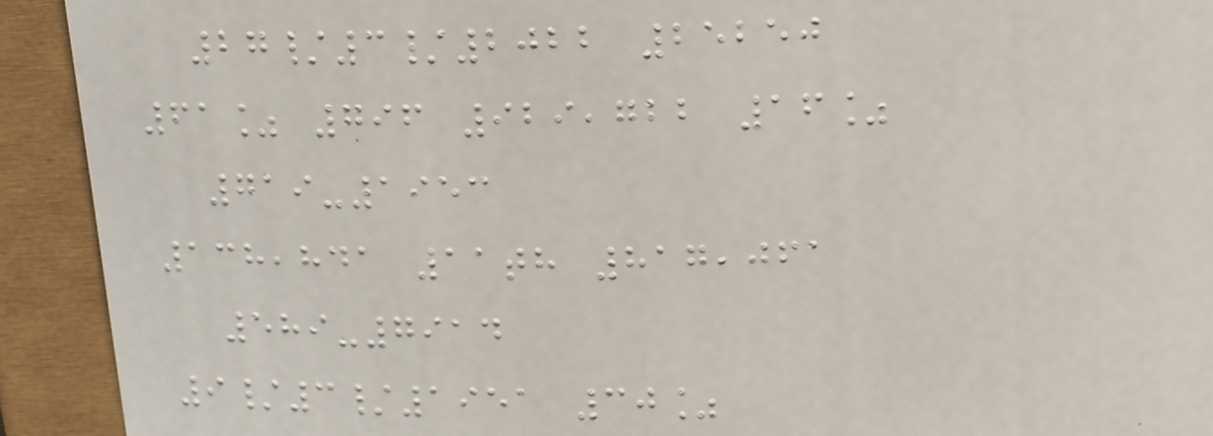27/3/2022 25250
61% 796 929,722 16%
719-1953
138,841 11th 817,061
589-7914
9/3/1951 30%
